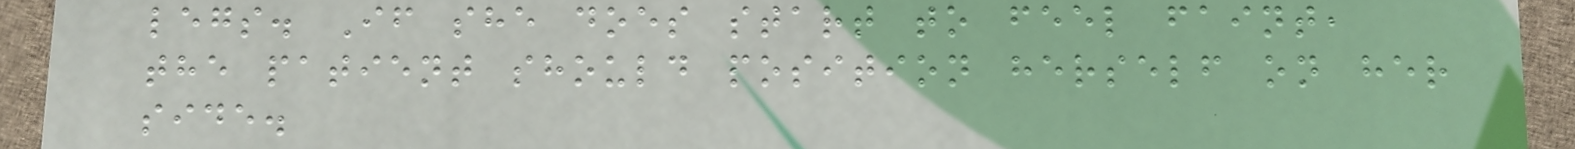legs. If she does start to feel faint,
the patient should position herself on her
side.
